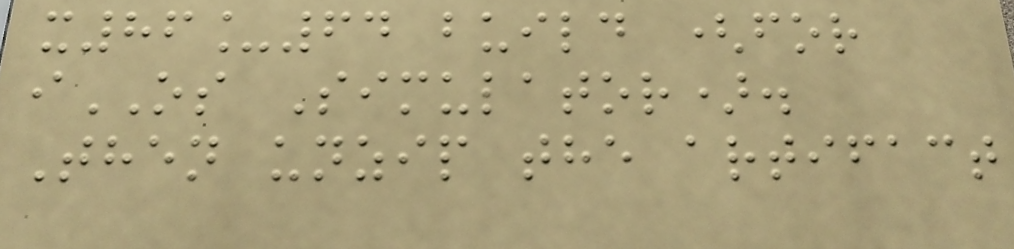x86_64 build (for
iOS Simulator).
Then unzip the artifact
